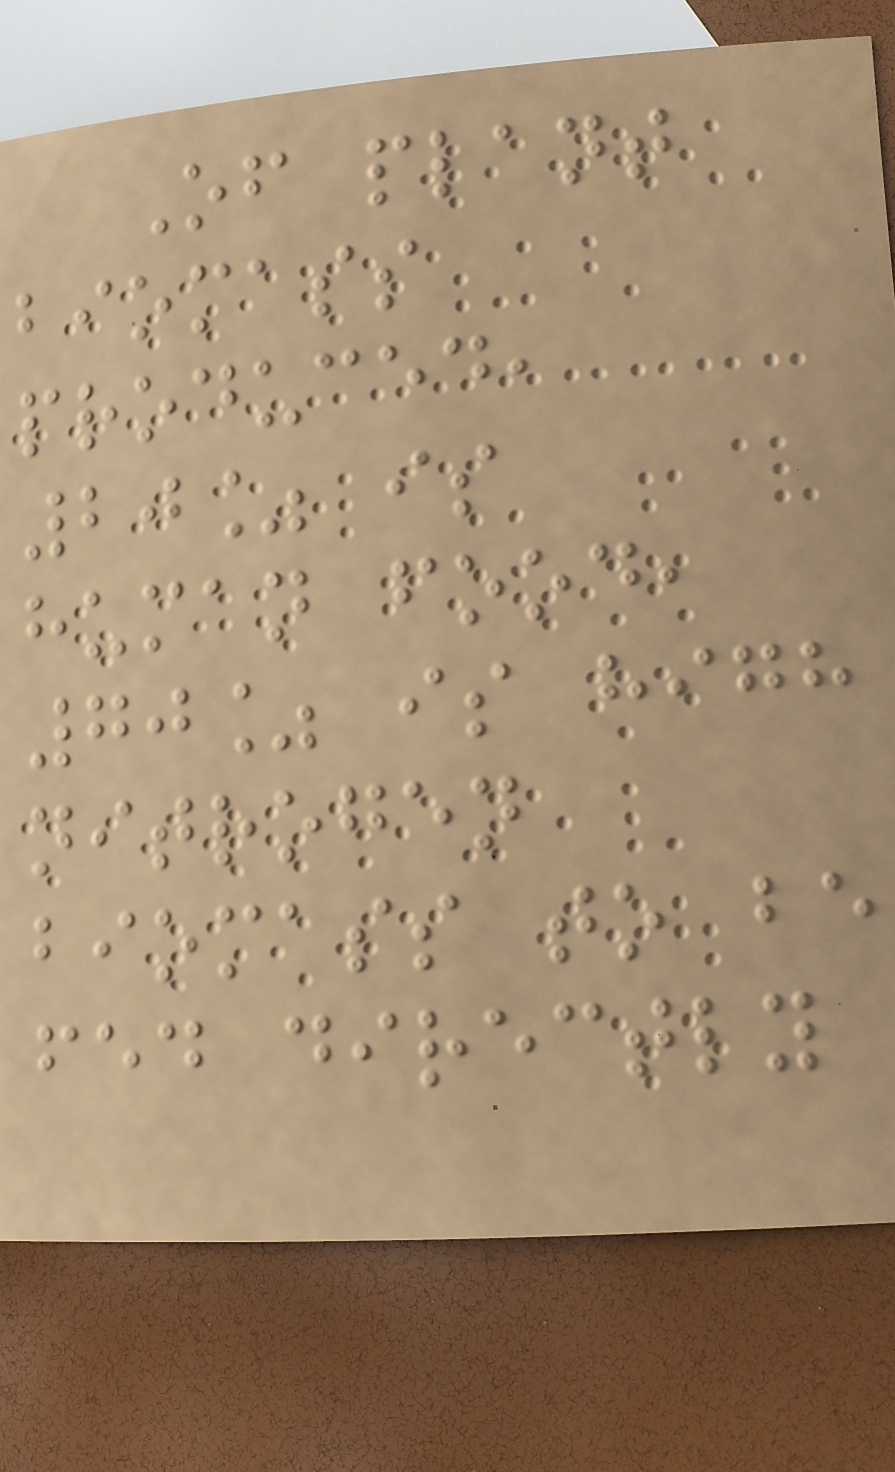Of plant
biomass
produced,
20% is
human food,
70% is high
nitrogen
biomass to be
fed directly
